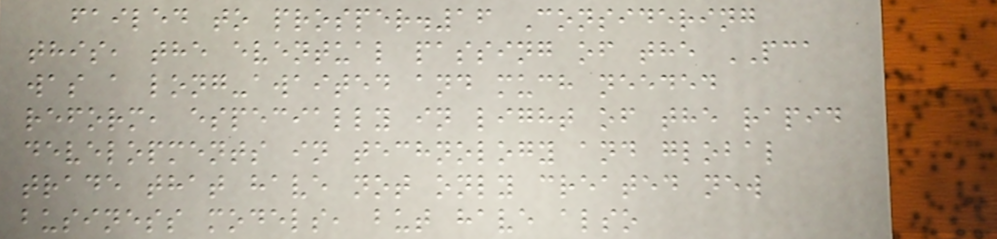failed to prosper.16 Considering
this, the eventual passing of the PCA
was a long-awaited and much needed
reform, especially in light of the rapid
developments in technology and global
trade that have not only created new
business models, but have also
